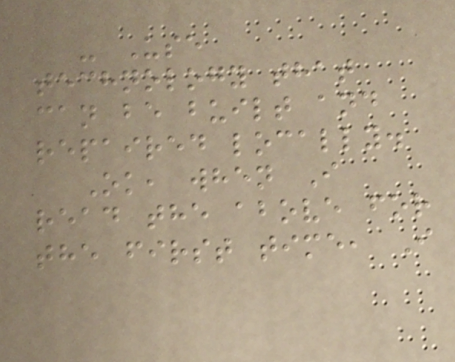- Use
technology that
can be built and
repaired locally.
Ok, when I
read the above for
the first time, I
